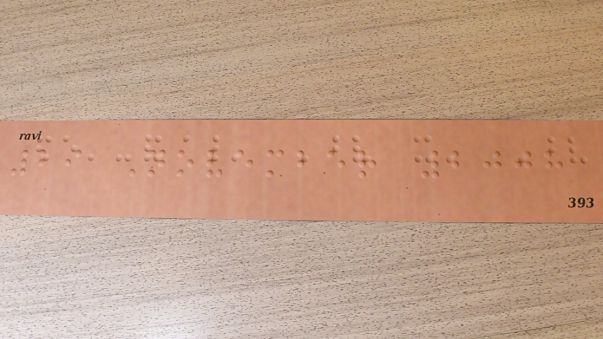29 November 2008
